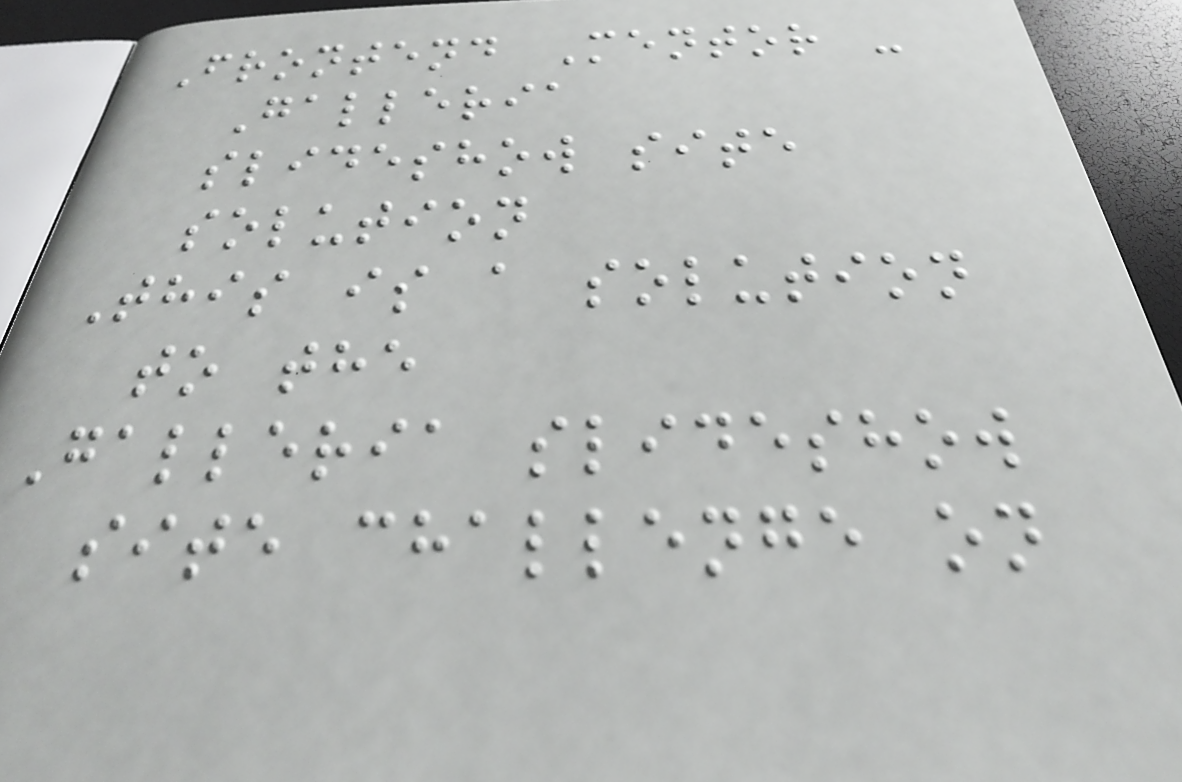Frontend Mentor -
Galleria
slideshow site
solution
This is a solution
to the
Galleria slideshow
site challenge on
